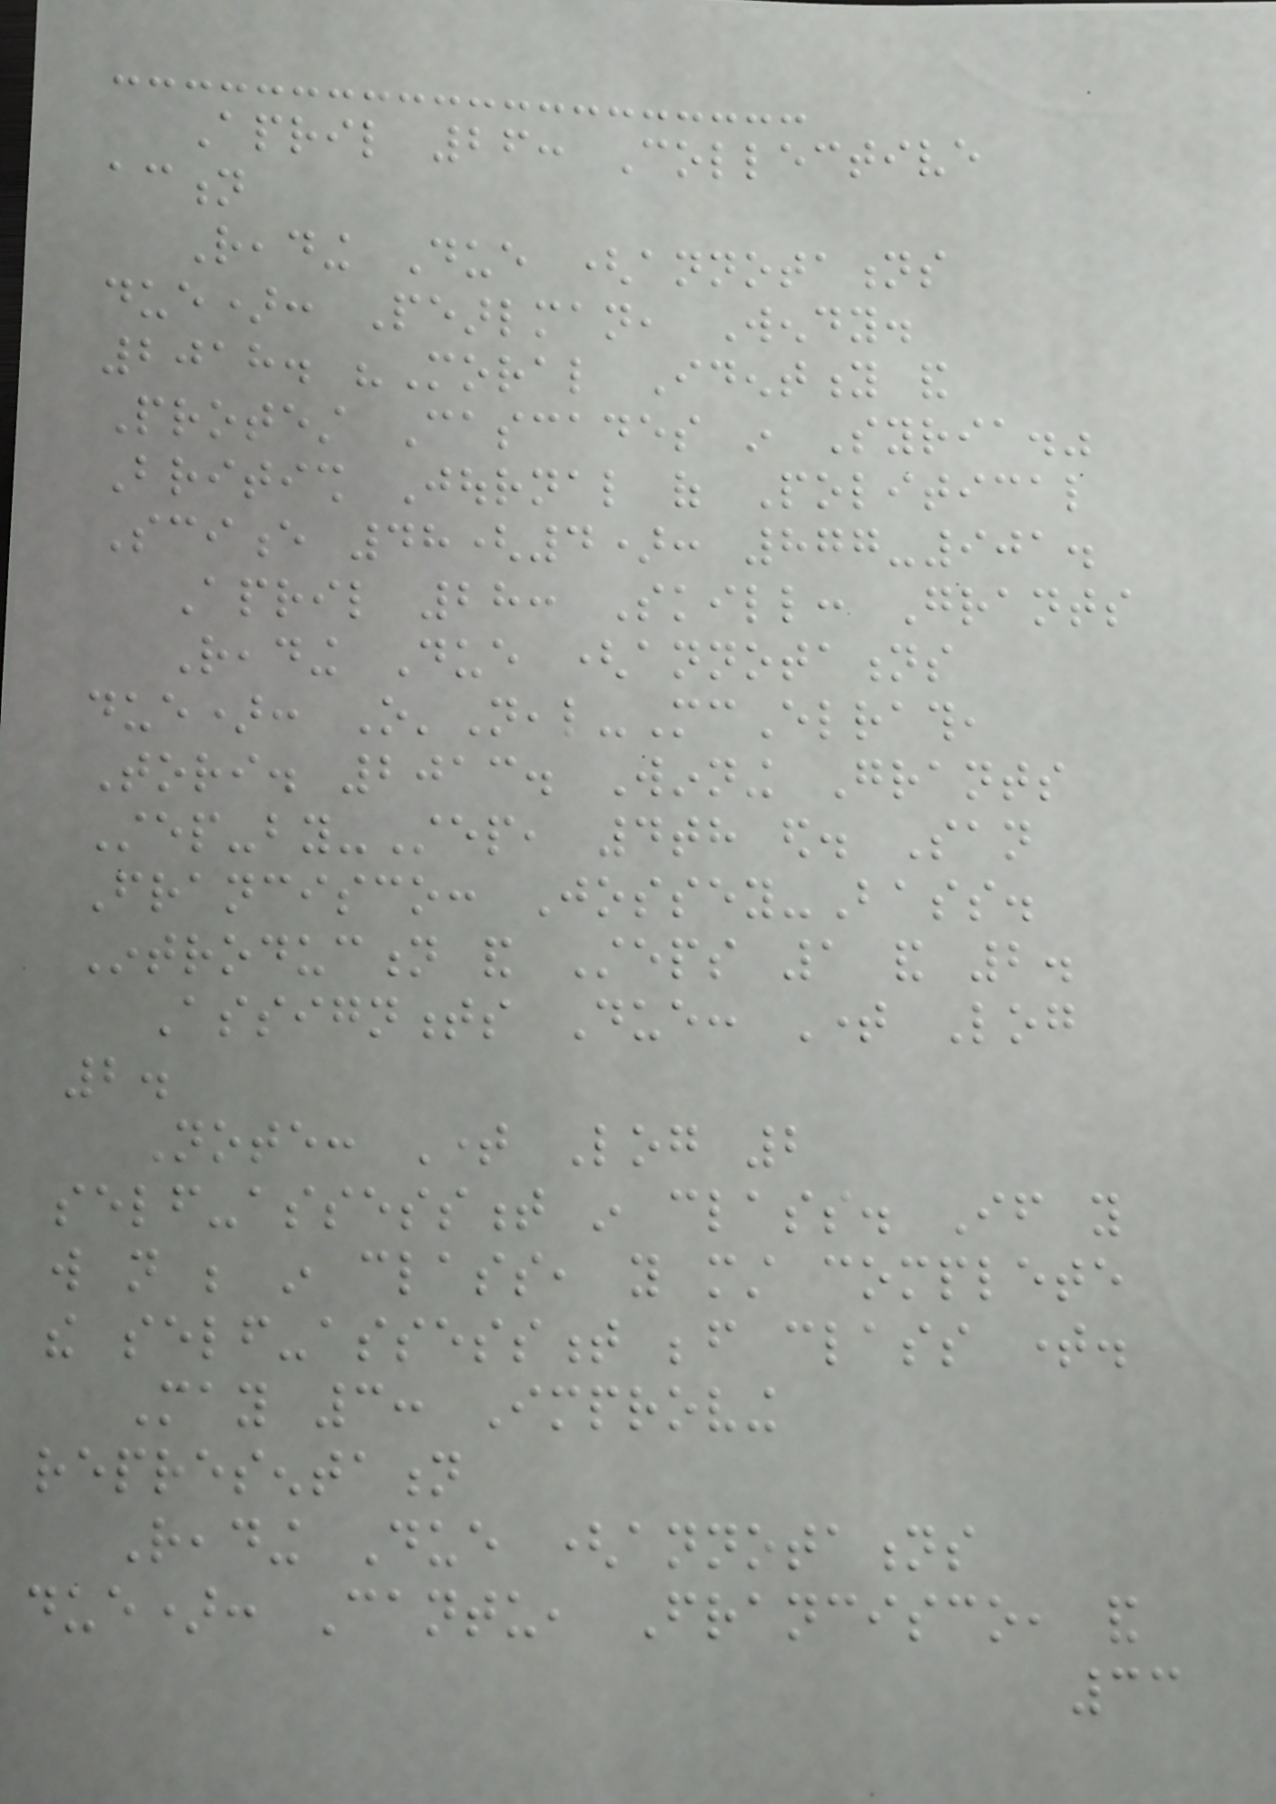April 26: Collective
action
Reading Due (annotations
due): Pearlman, Wendy.
2018. "Moral Identity and
Protest Cascades in Syria."
British Journal of Political
Science 48(4): 877-901.
April 28: Skill: Grants
Reading Due (annotations
due): O'Neal-McElrath,
Tori. 2013. Winning Grants
Step-by-Step, 4th ed. San
Francisco: Jossey-Bass.
Introduction and Steps 1 and 2.
Assignments Due: Time Log
2.
Note: Time Log 2
self-assessment in class. If you
will not be in class, you must complete
the self-assessment before class time.
May 3: Improving
representation
Reading Due (annotations
due): Cantu, Francisco, and
33
